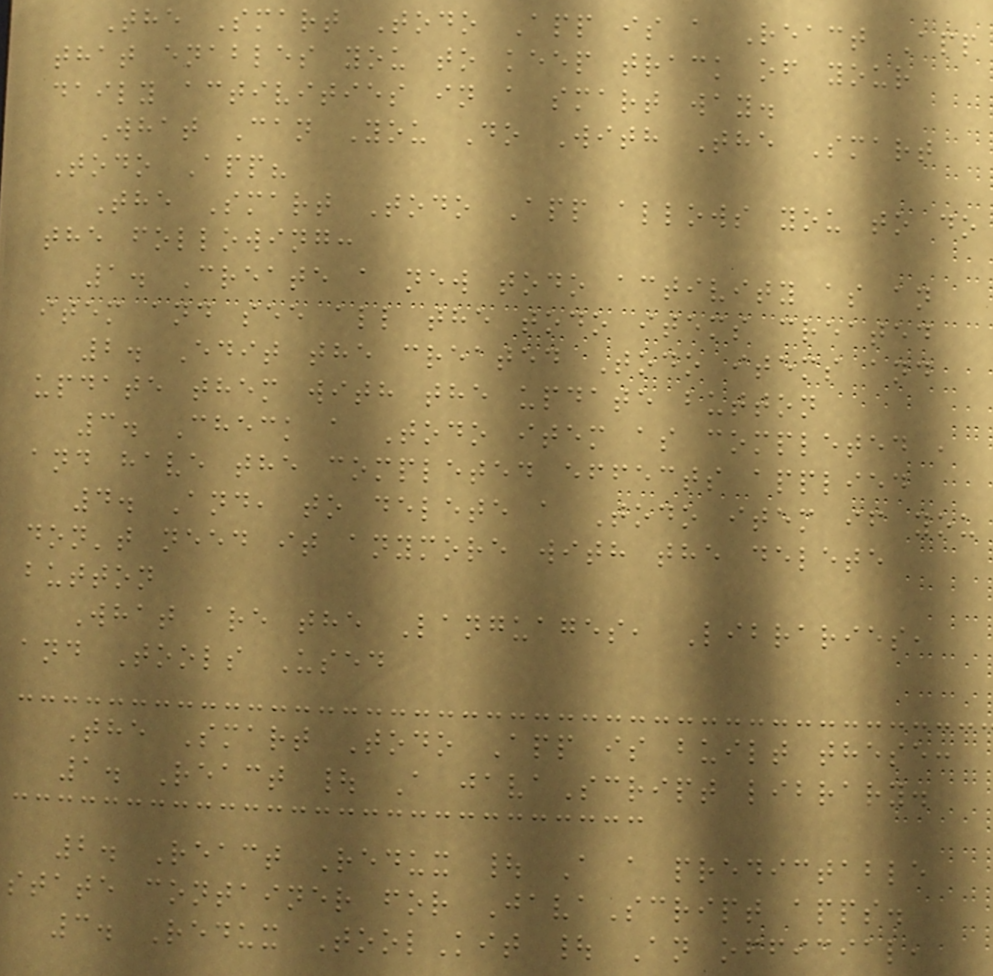The Smart Todo App is a React App
that enables you to keep track of your
daily activities in a smart way.
What Can You Do With The Smart
Todo App?
The Smart Todo App allows you to do
the following:
1. Create a new todo activity as an
item and see all the todo items created
2. Edit the created Todo items and
update them with the update button
3. Check a Todo item as completed ,
and have the completed effects applied
4. And, to delete a Todo item if you
don't need it anymore with the delete
button
What are the Languages, Libraries,
and Tools Used
The Smart Todo App is built these:
1. React | A javaScript library.
2. React Redux | A a predictable
state container for JavaScript apps.
3. Redux ToolKit | An official,
